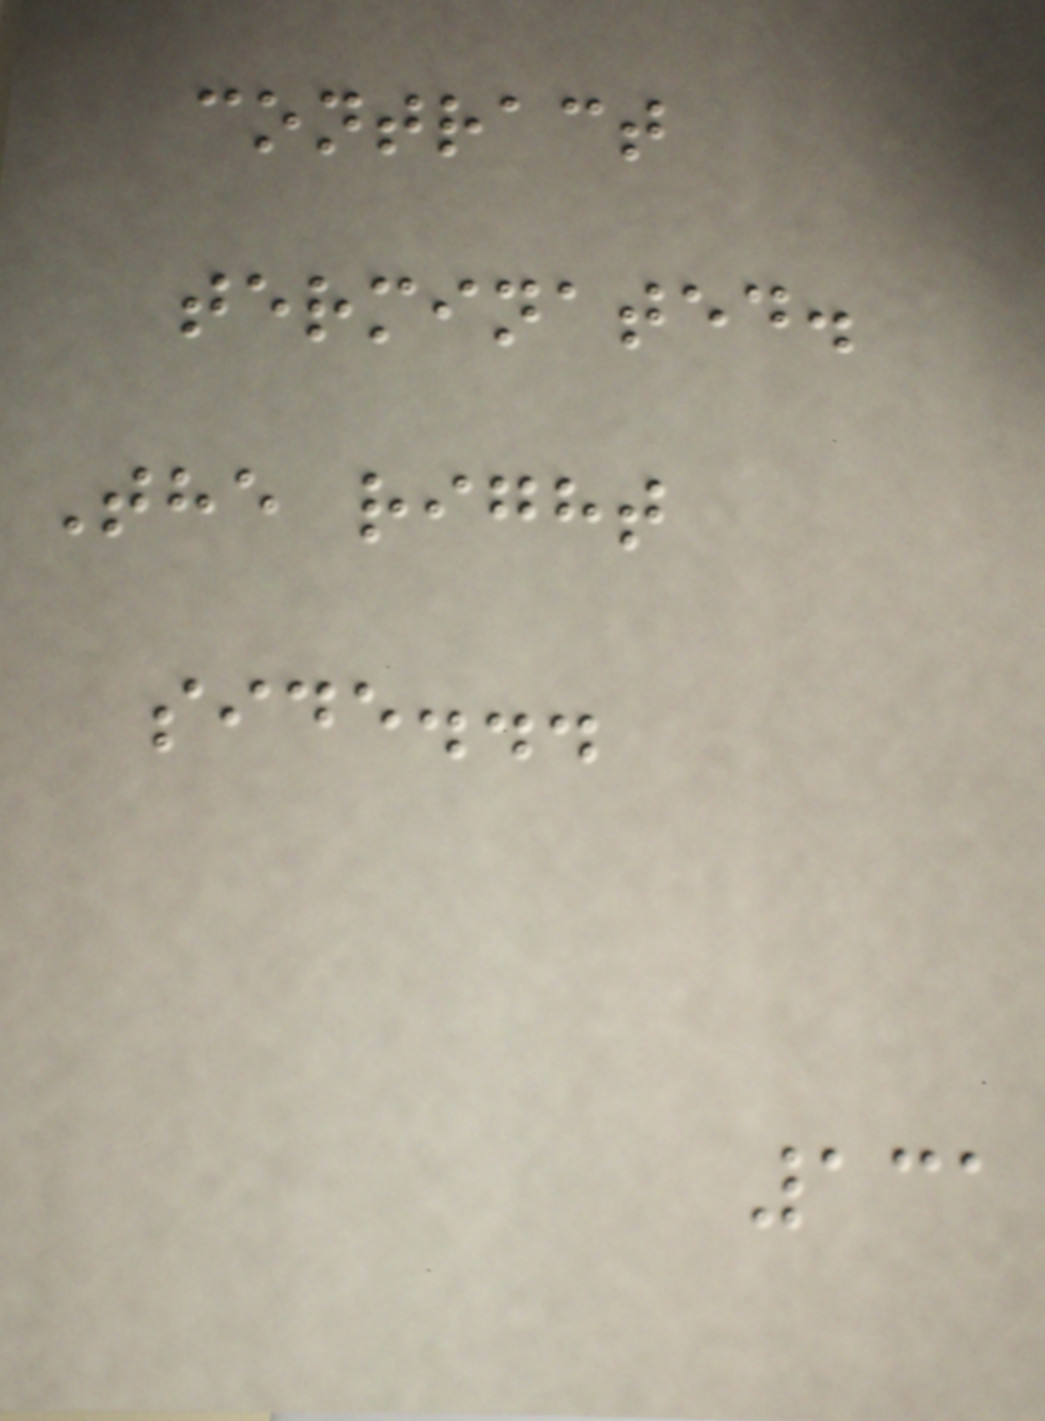contract
terminated.
The right
side...
131
